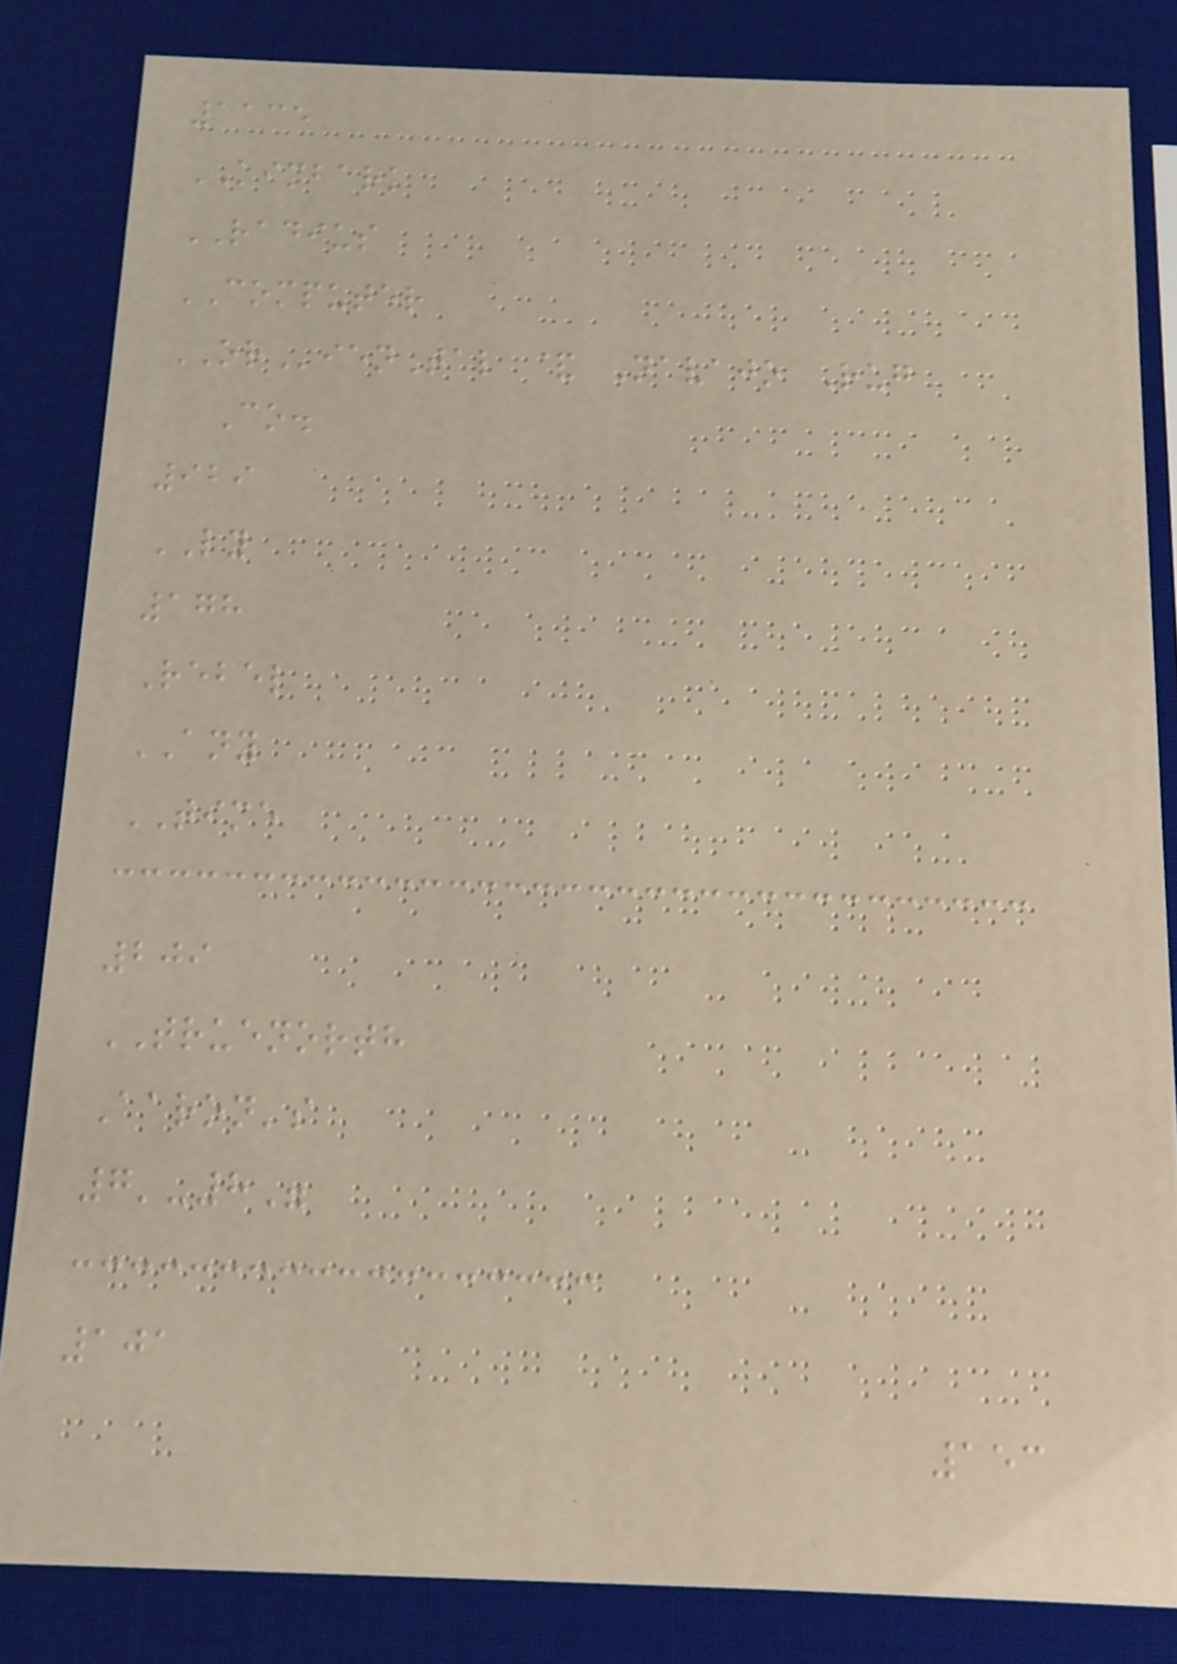1135
KIMBARK
RADIUS
COMPUTER
ORienTal & Navajo Rug
Co.
929
LY
178
Rebel
ANY
TIME
209
TRUENORTH
Aaron's
7'-8"
101
153
